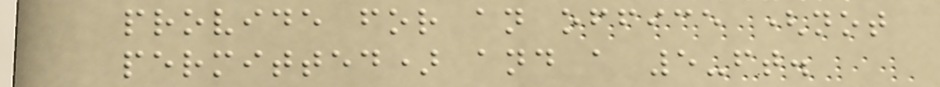provide for an office (not
permitted) and a 5-ft.
